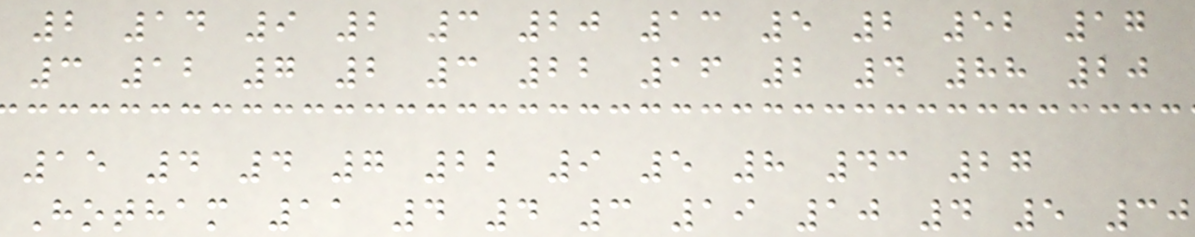2 14 9 2 3 20 13 5 2 52 17
3 12 7 2 3 22 16 2 4 88 20
15 4 4 7 22 9 5 8 43 27
Hotham 11 4 4 3 19 10 4 5 30
